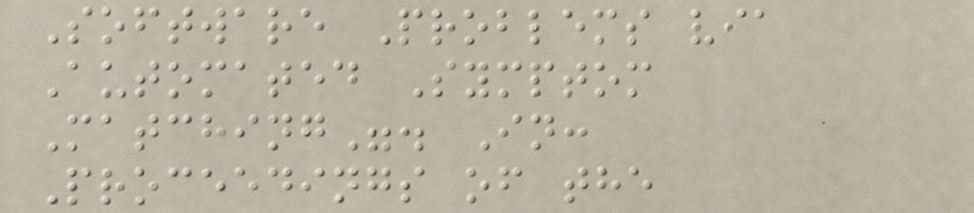Software Problems via
Automated Symptom
Matching". In:
Proceedings of the
